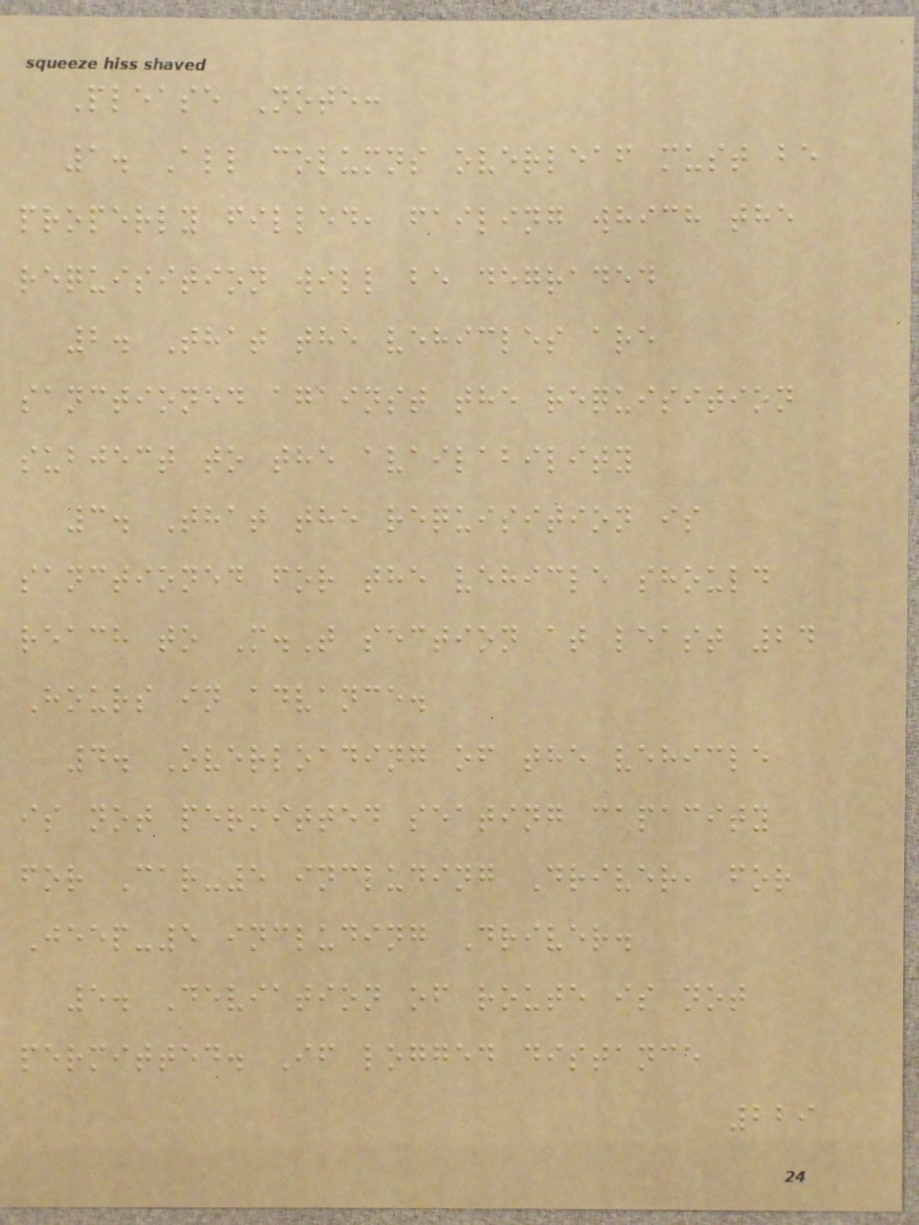Please Note:
1. All columns overleaf must be
properly filled, failing which the
requisition will be degraded
2. That the vehicles are
sanctioned against the requisition
subject to the availability
3. That the requisition is
sanctioned for the vehicle should
reach to M.T section at least 24
Hours in advance.
4. Overloading of the vehicle
is not permitted seating capacity
for Car-5 including Driver, for
Jeep-5 including Driver.
5. Deviation of route is not
permitted. If logged distance
229
